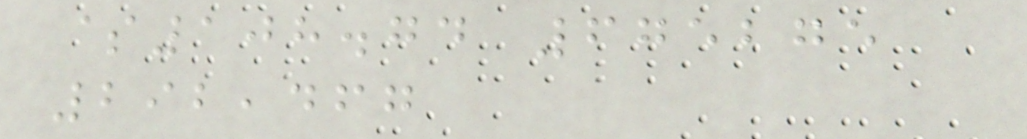$108.74 675275
292,467
